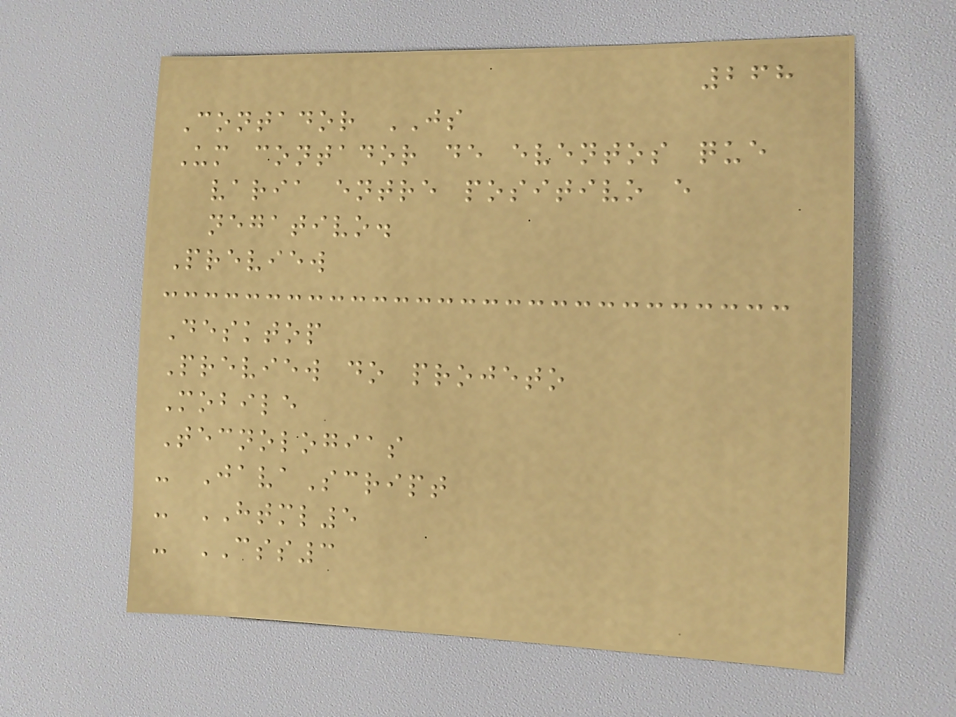268
Contador JS
Um contador de eventos que
varia entre positivo e
negativo.
Preview
Desktop
Preview do projeto
Mobile
Tecnologias
- JavaScript
- HTML5
- CSS3
